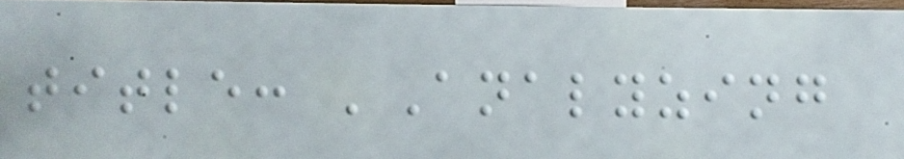title: 'Analyzing
